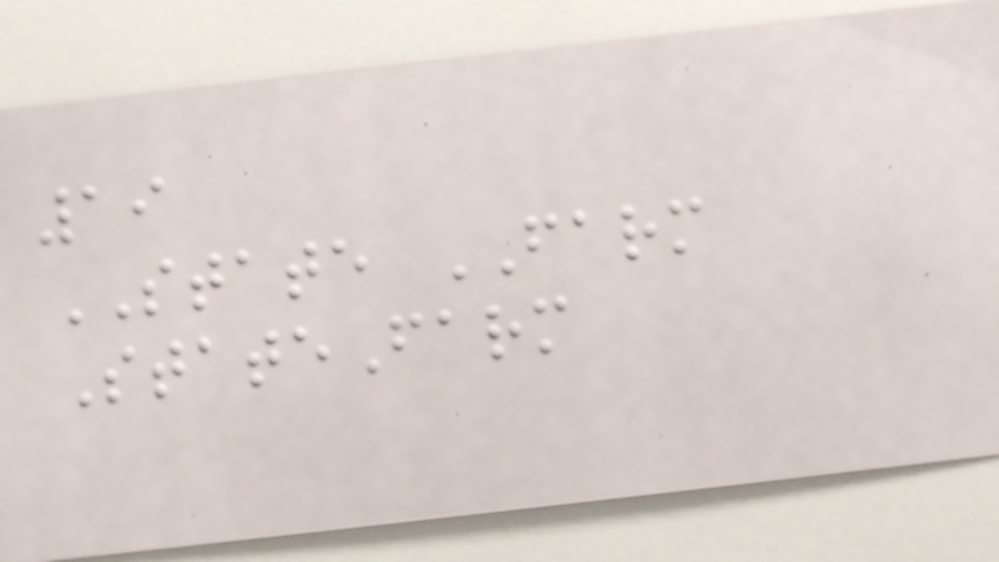19
STATE FARM
StateFarm
